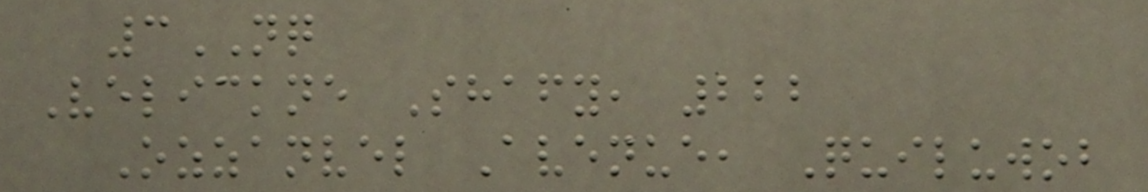3NQ
Velickne Shafy, 222
Ozzanvel Avenue, Quiluwob
